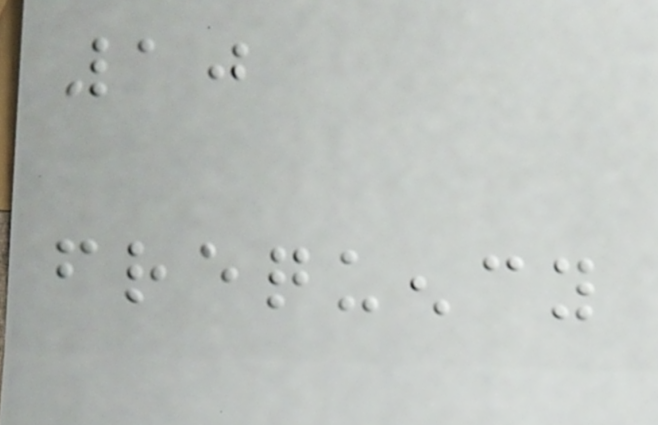10
frequency
